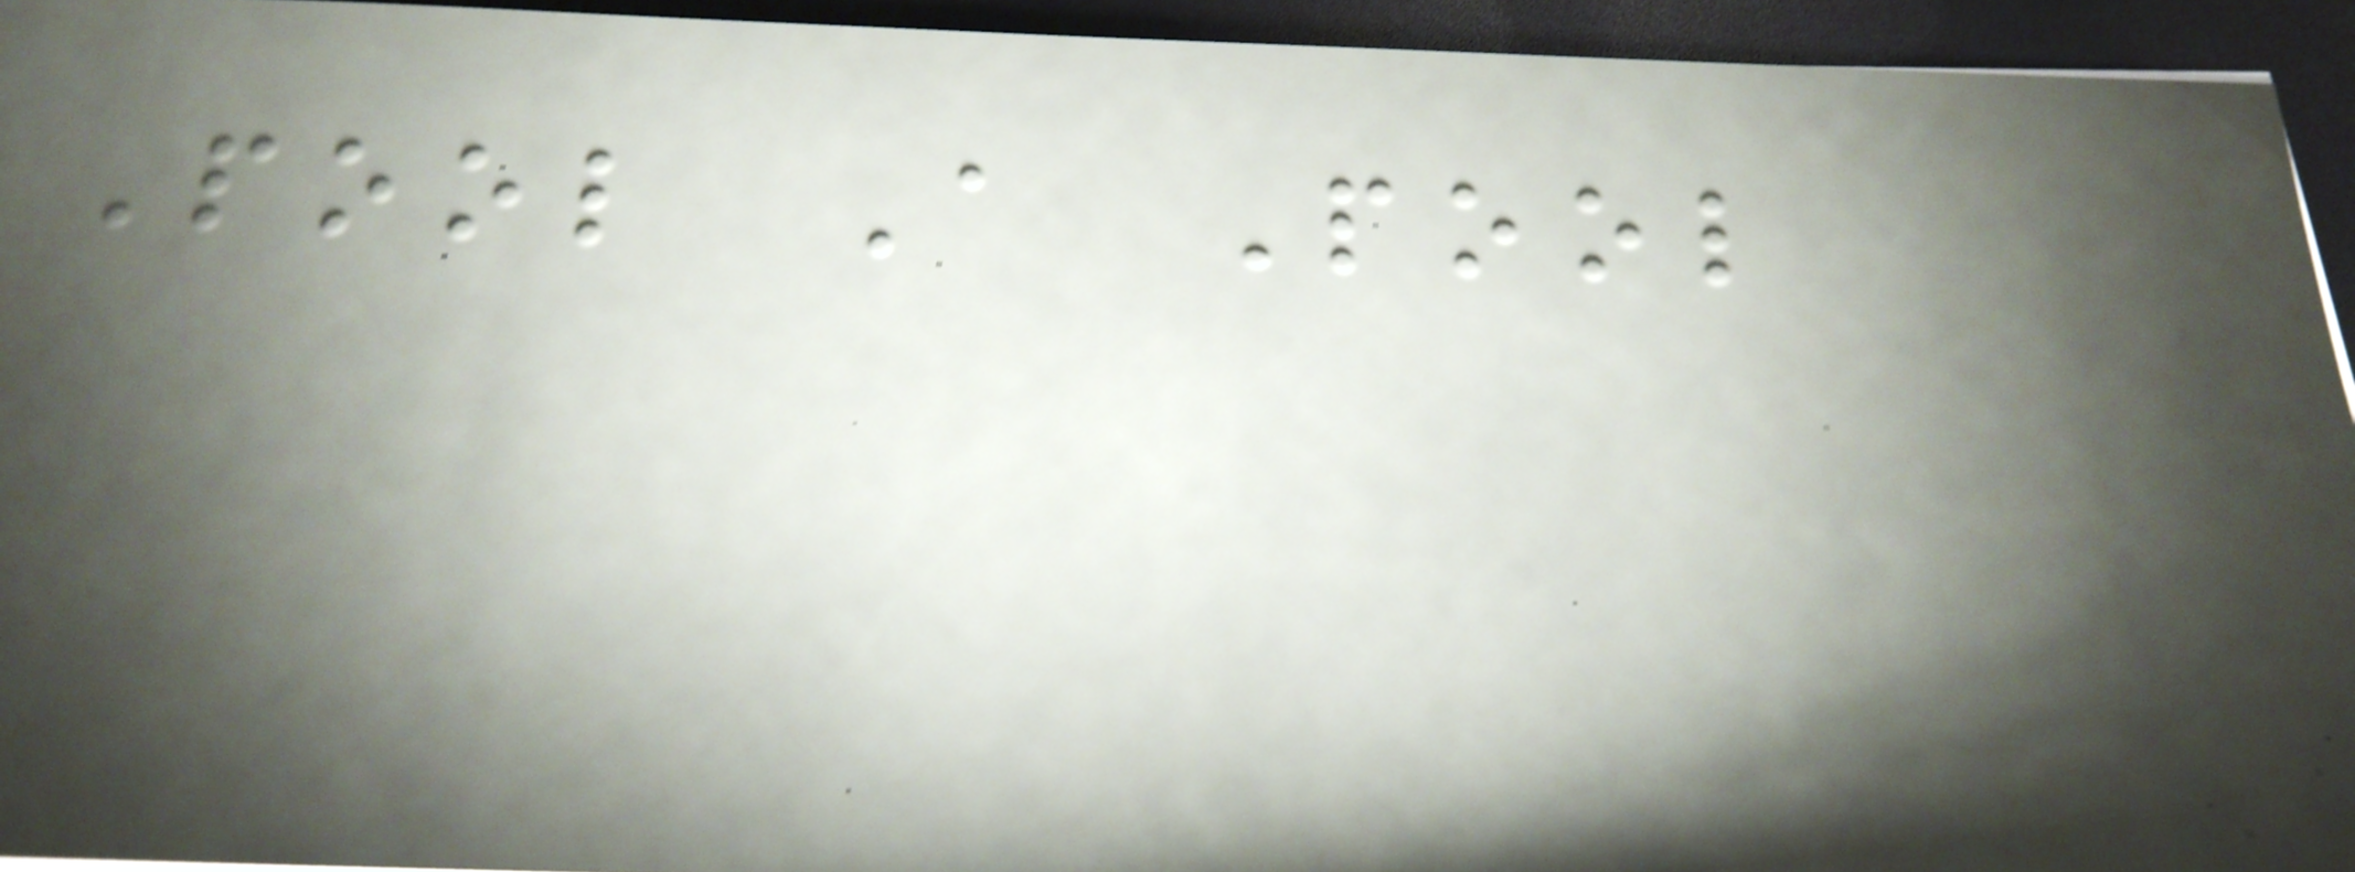Pool A Pool
